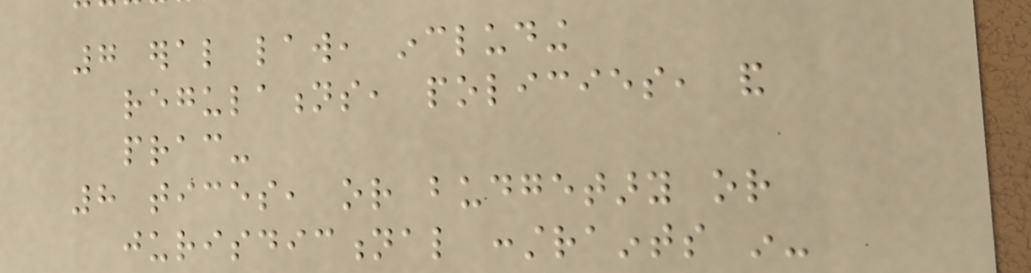7 eral law, including
regulations, policies, and
prac-
8 tices, or budgetary or
jurisdictional constraints in-
